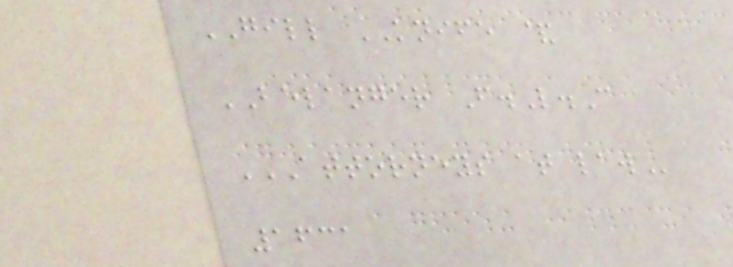GILL KNIFE &
BELANGER F.L.C
ATTORNEYS AT LAW
1631
